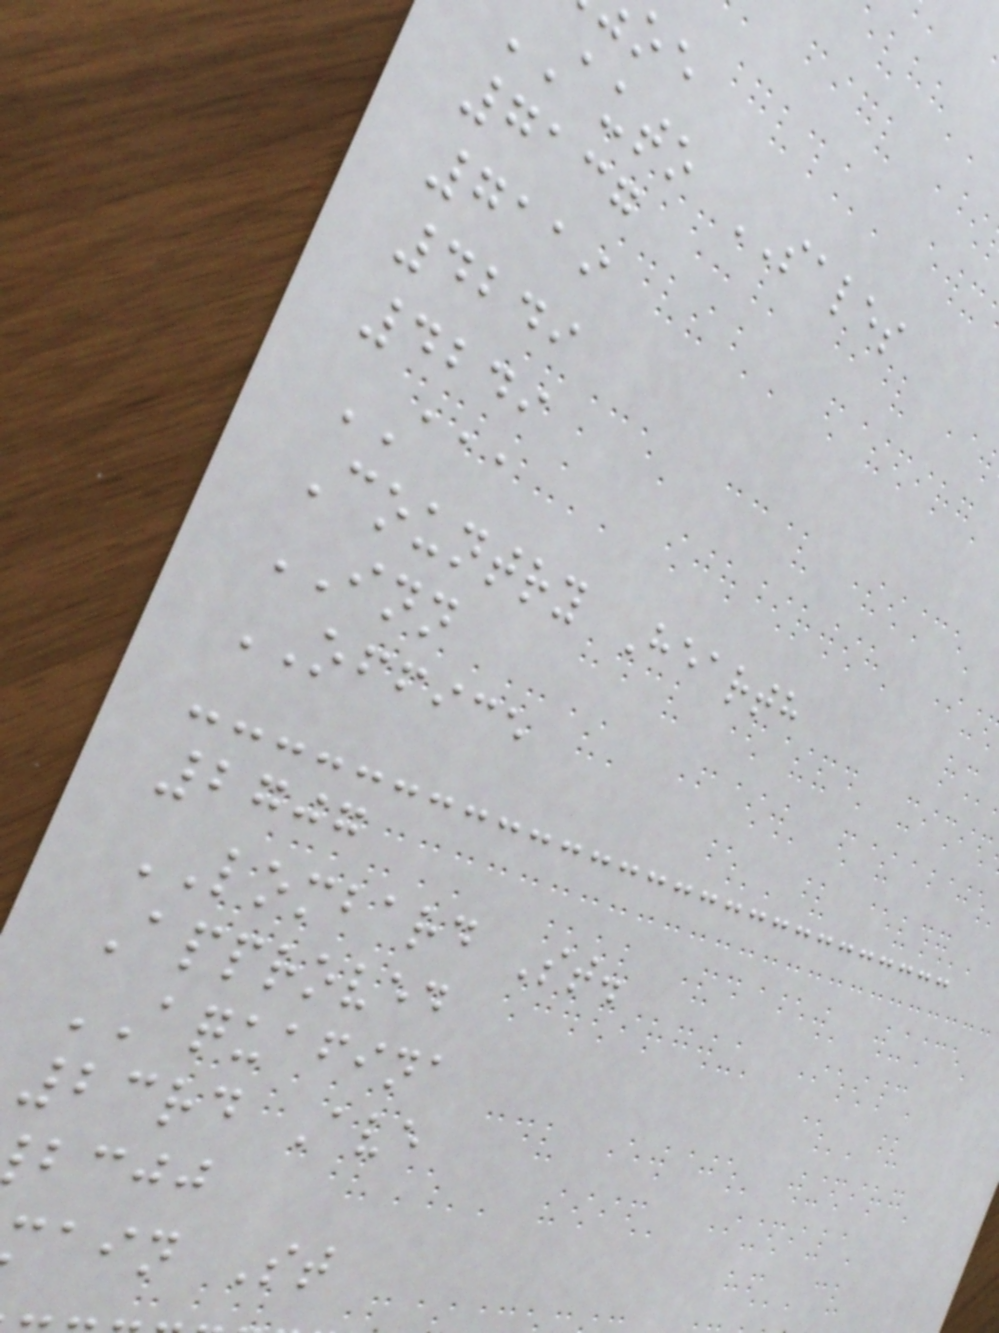auto SALES
7137
7119
4249
4249
AAA
Country Hearth
INN
OFFICE
2707
LOMBARD St.
Approved
AQUAFINA
23rd Ave
bcjj
ain St
